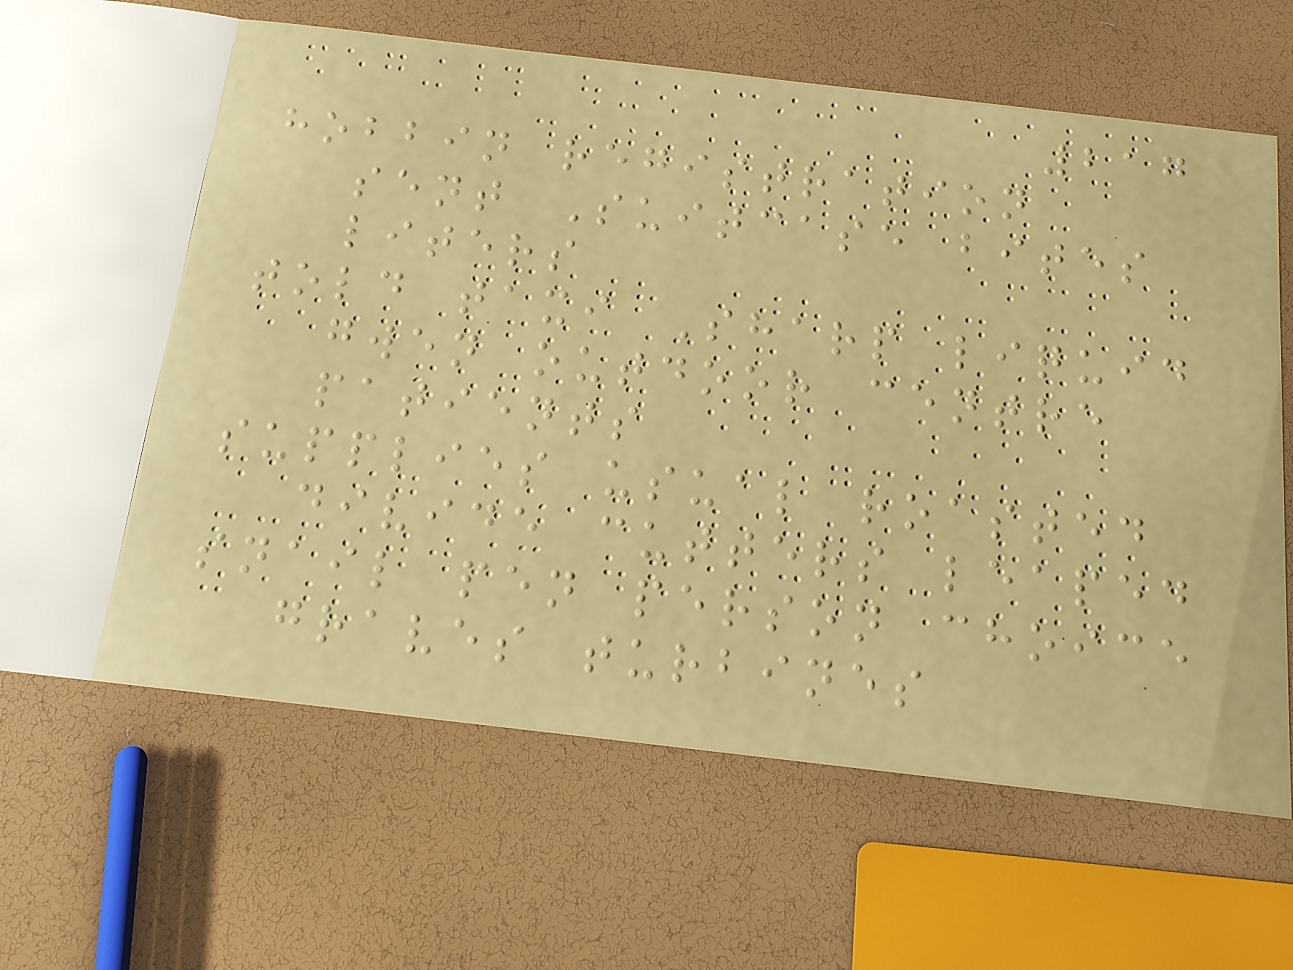217
hobbin registration
sent Suitcase bites
liters
told taxi Sharp liquid
gwen outdoor centre
patients
supplies usual roasted
divide cutters leaped
snail pen person choice
graves turbines
